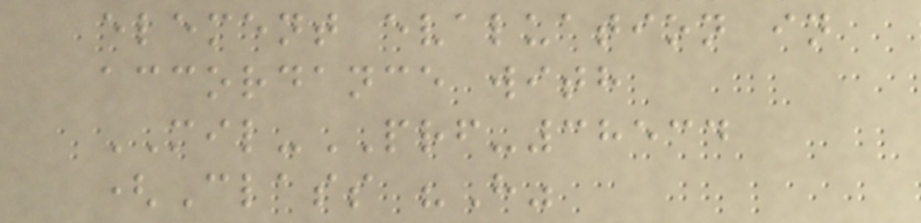element evaluation in
accordance with
MIL-PRF-38534
(Class "H"
